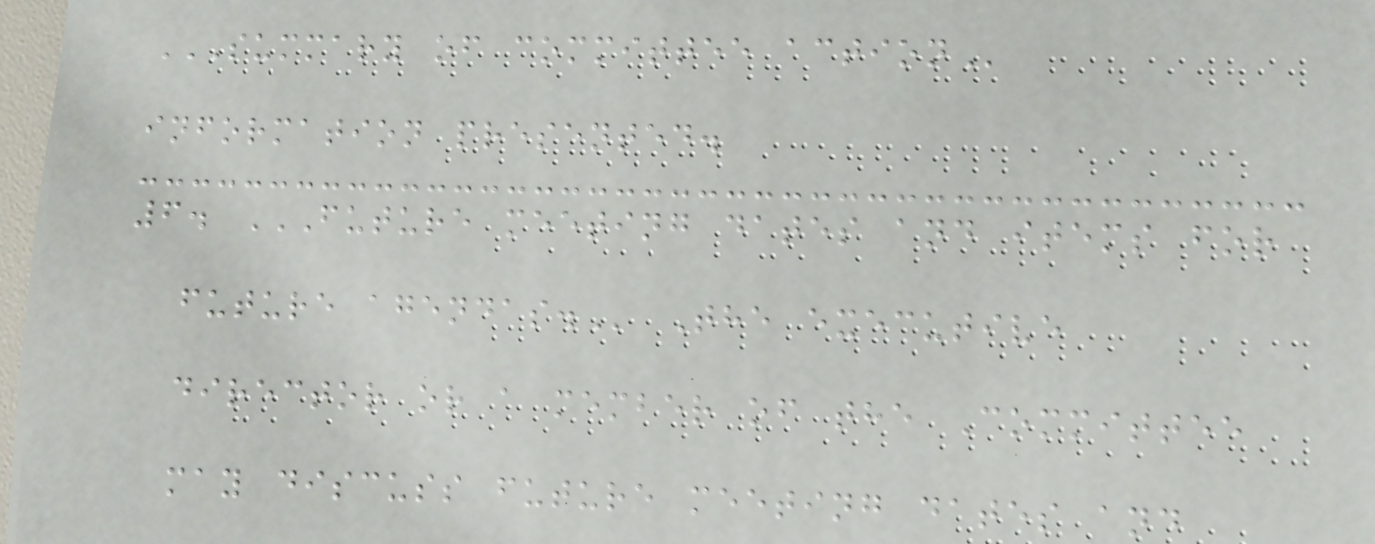SUMMARY OF COMMITTEE ACTION
information presented.
6. FUTURE MEETING DATES AND ITEMS FOR
FUTURE AGENDAS. The executive
director or a member of the Committee
may discuss future meeting dates and
